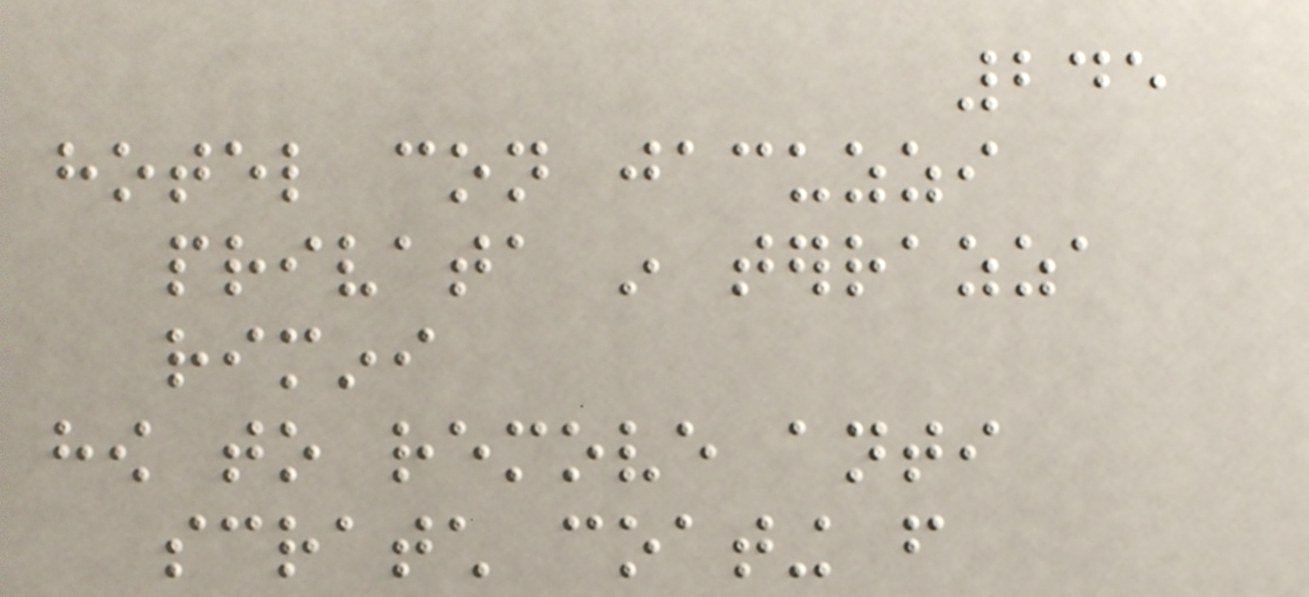245
hotel con jacuzzi
privata in terrazza
rimini
how to remove anti
scratch coating from
